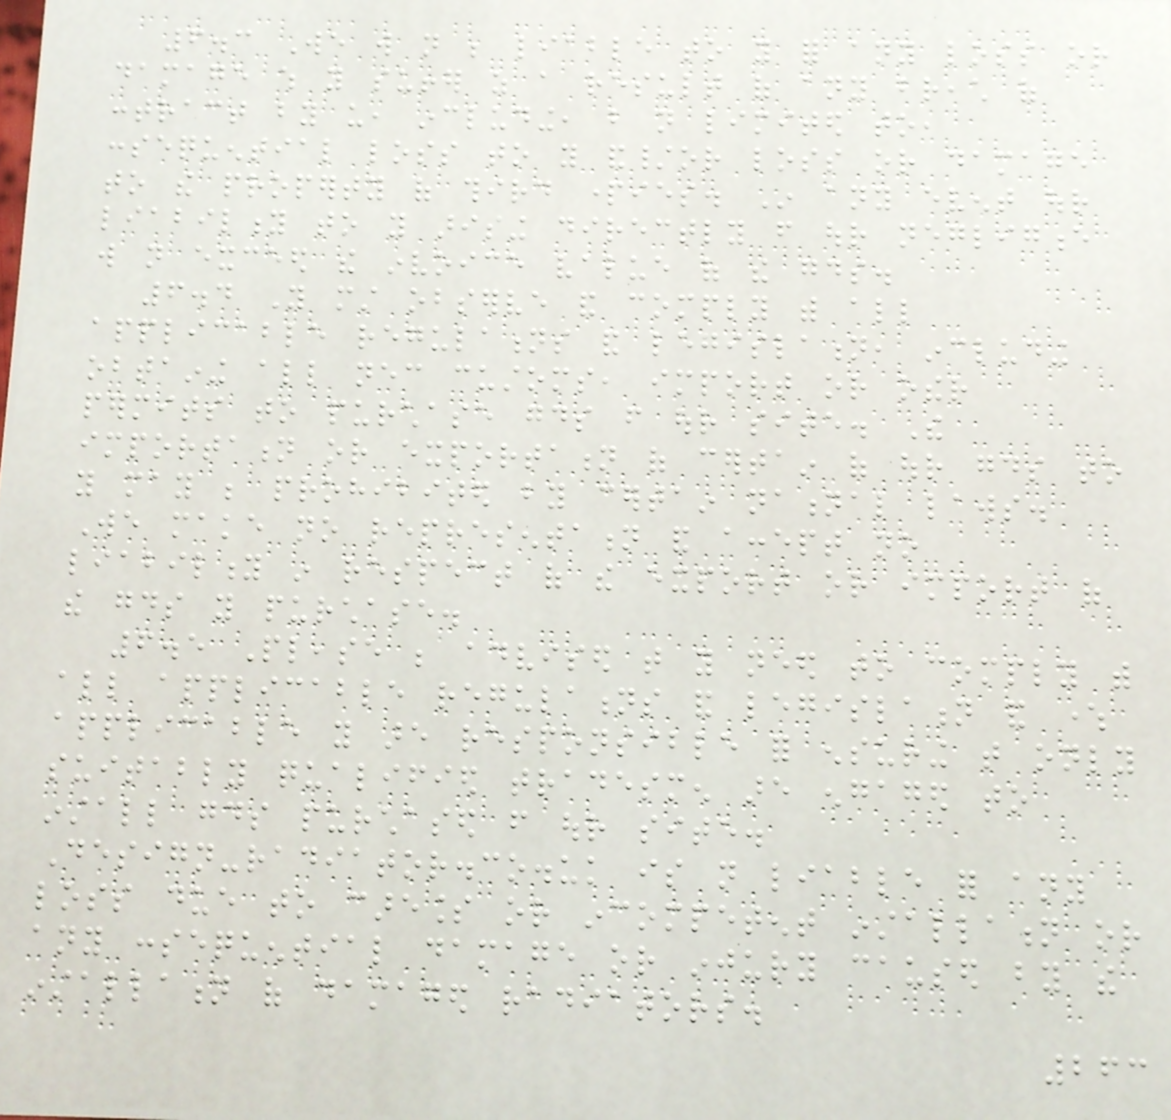6.3 We will not be liable to you for any loss or
damage which you suffer as a result of any breach of
contract by us, including, but not limited to,
consequential loss to you and/or loss or damage
to the property of third parties. In any event our
liability to you arising directly from our negligence
will not exceed the invoice value of the goods.
6.4 You must observe and comply with all
applicable regulations and legislation, including
obtaining all necessary customs, import or other
permits to purchase goods from our site. The
importation or exportation of certain of our goods to
you may be prohibited by certain national laws.
We make no representation and accept no
liability in respect of the export or import of
the goods you purchase.
6.5 Please be advised that you need to comply with
all applicable regulations and legislation and where
applicable you are responsible for ensuring that only
suitably qualified tradesmen are engaged to
install goods purchased from our site.
Design-radiator.co.uk is not liable for any
loss due to careless or incompetent installation or
any consequential damage or injury caused by the
installation of damaged radiators.
263
